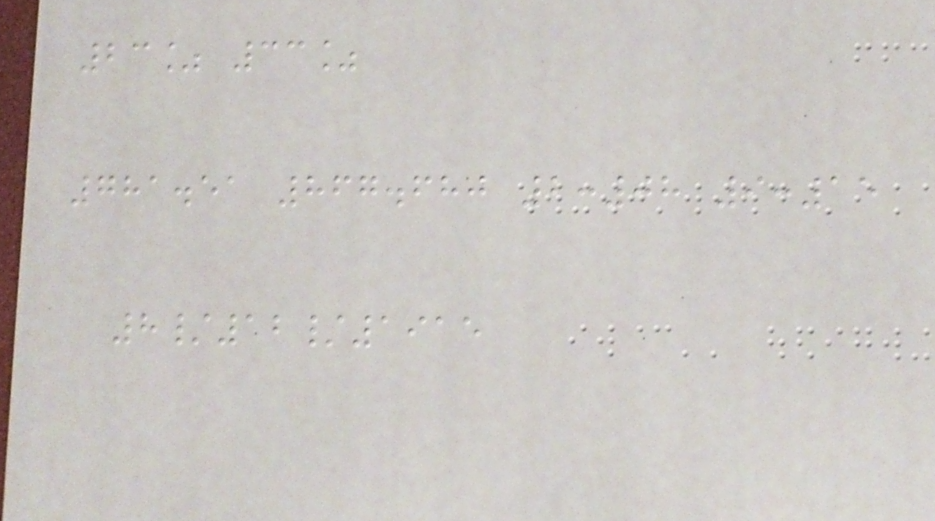23% 33%
781.51 867.680 2:08 9:15
8/12/1915
